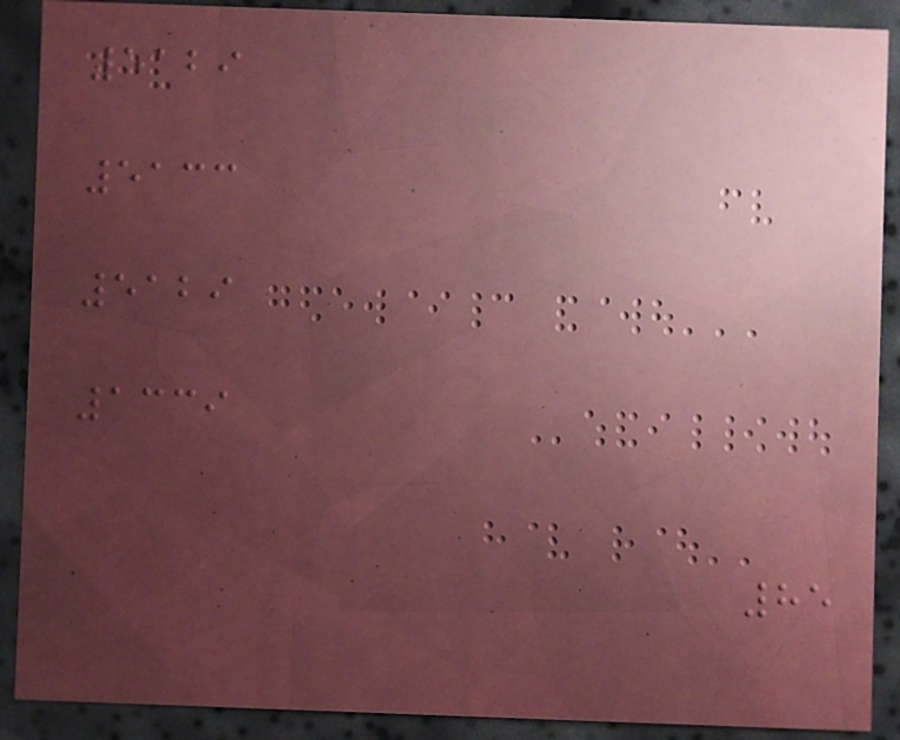5129
5133
5129
1339
85
